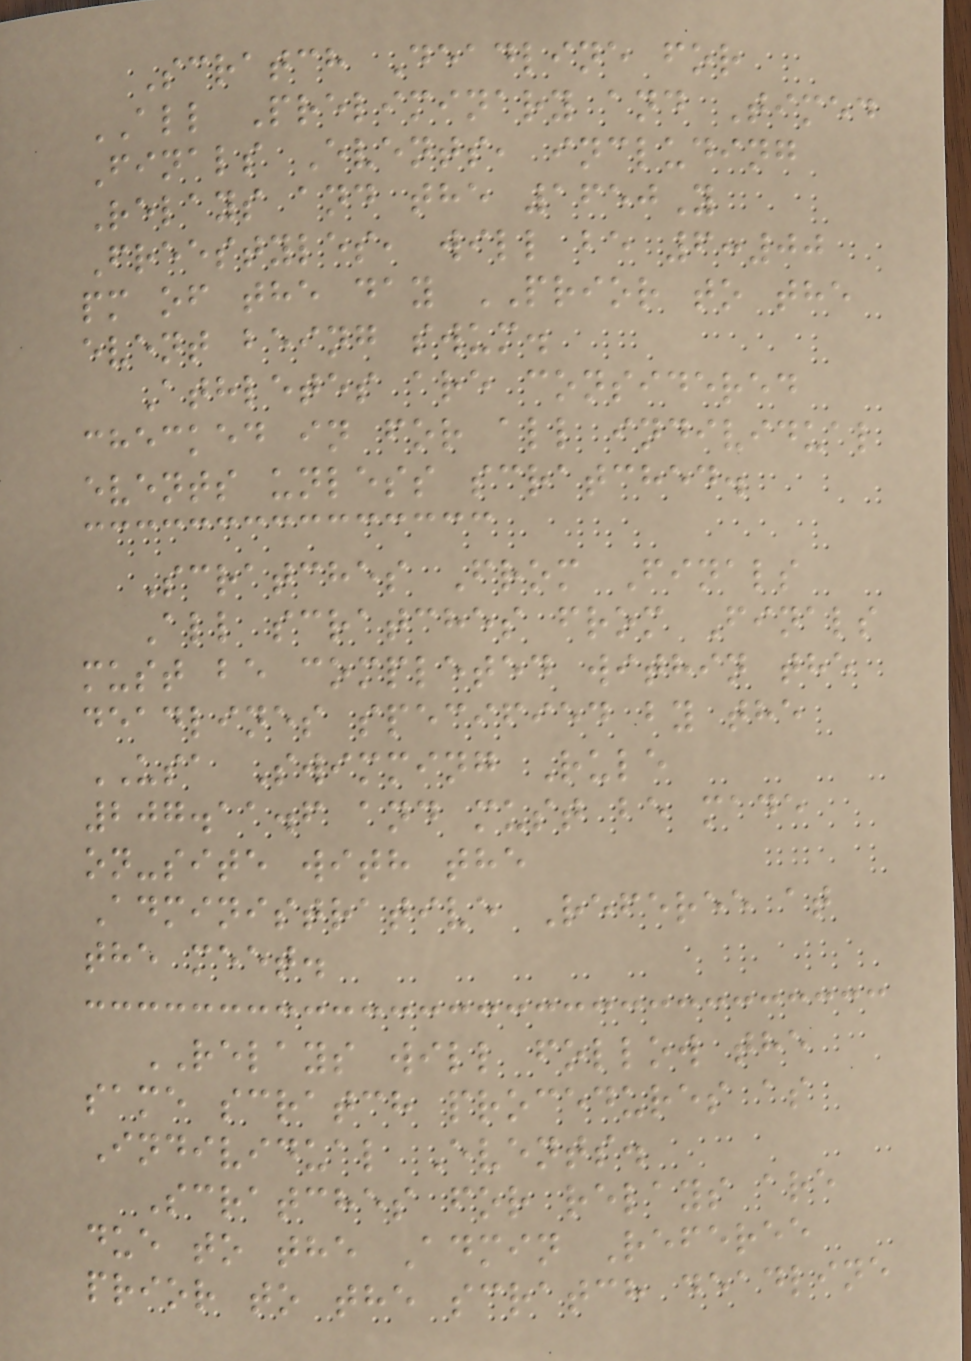Scratch Deadline for
ALL Preliminary and Timed
Finals Events, including
Relays and the 1650Y
Freestyles, will be 6:00
pm of the day PRIOR to the
event being swum.
Athletes are considered
checked in for all individual
events unless scratched.
Scratches From Finals
All scratches from Finals
must be completed within the
deadlines specified by the
USA Swimming Rule
207.11.6 and must be made
on-site with the
Administrative Referee at
the meet.
RELAYS will follow the
same scratch procedures as
Individual Events.
Scratches for relays are
due to the Admin Referee
prior to the scratch deadline
